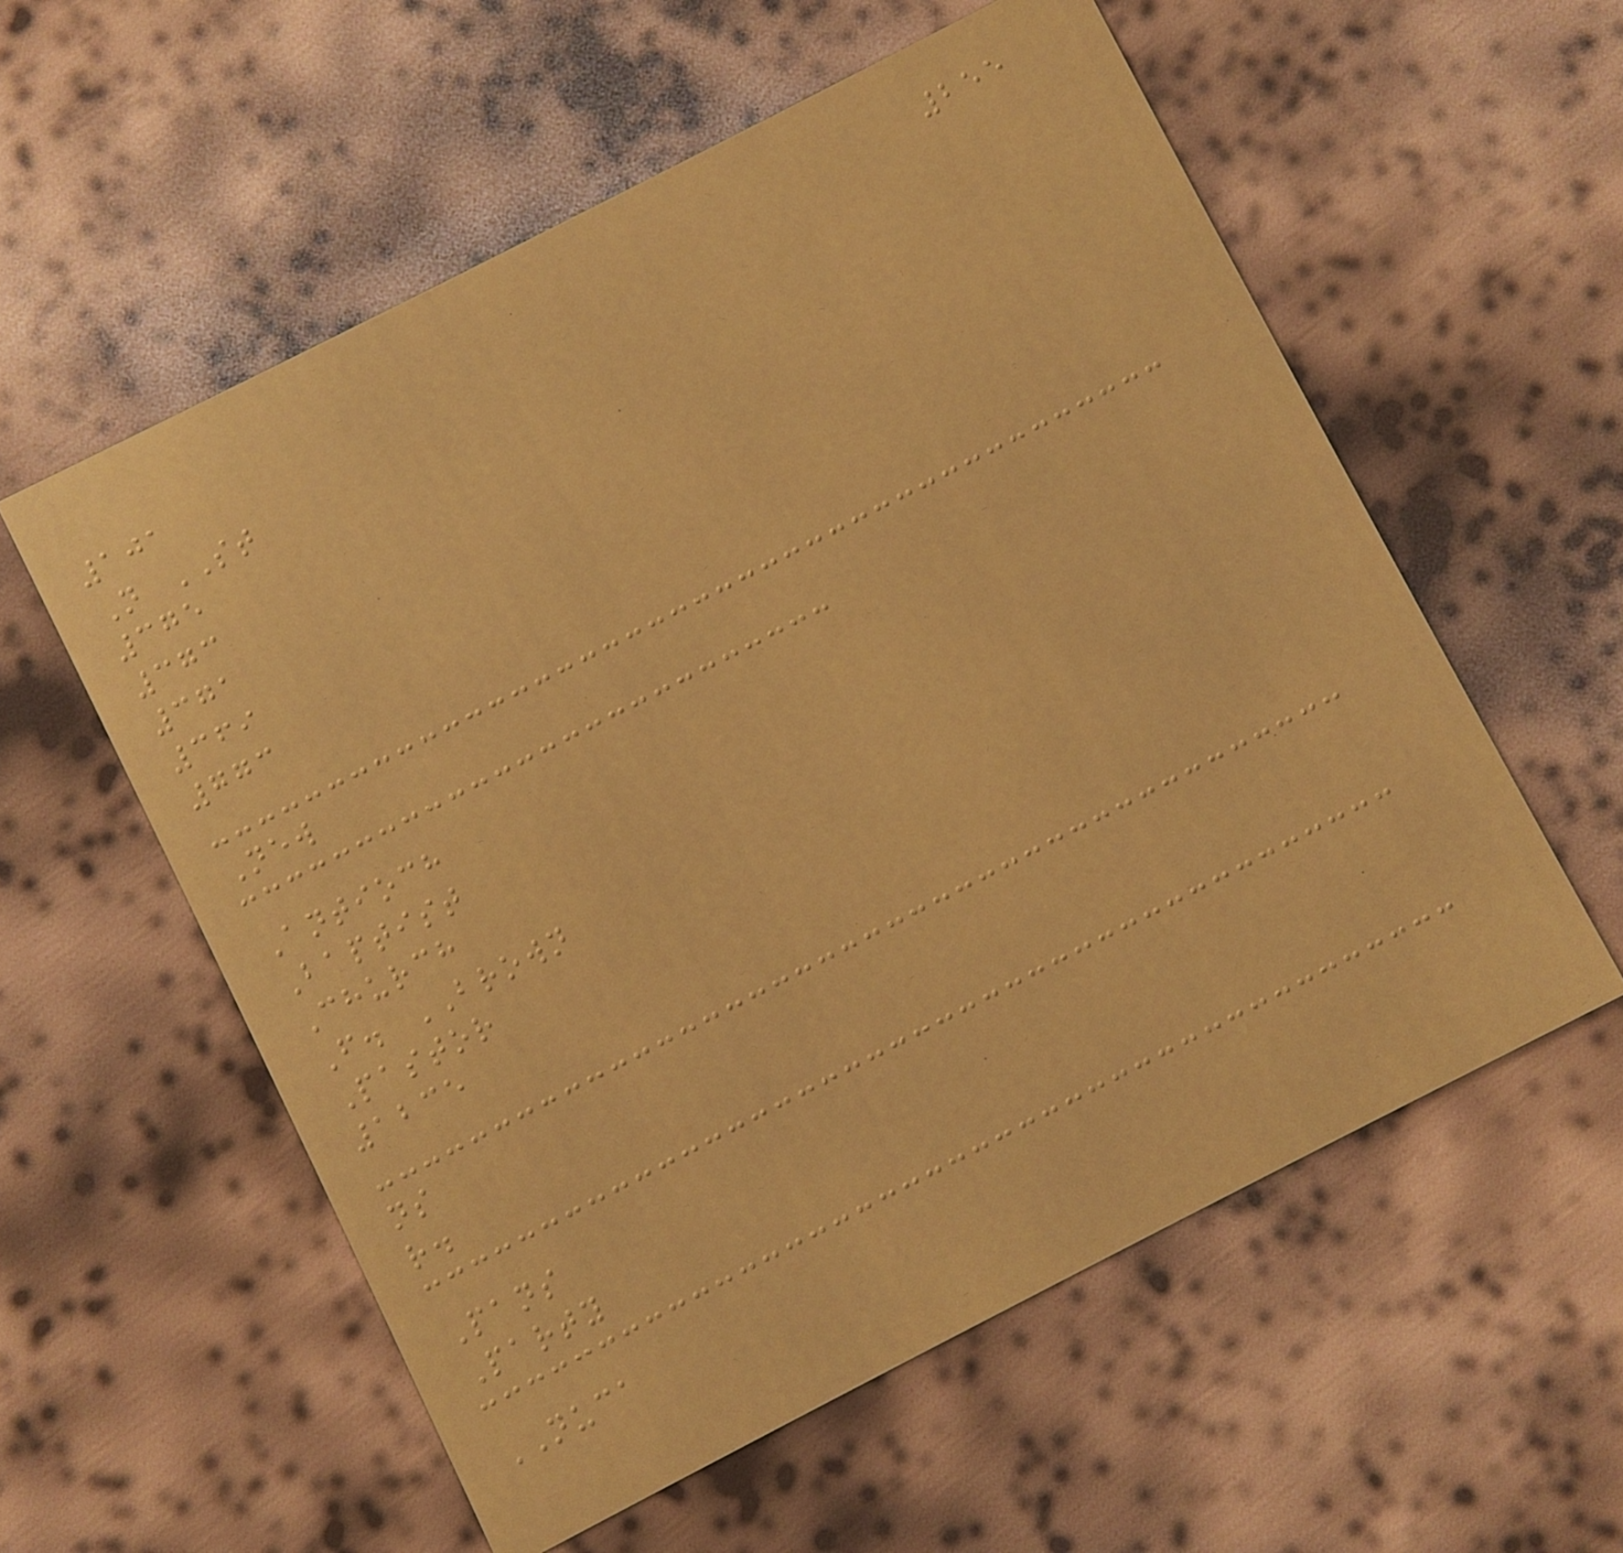255
101
N ST
375
373
371
369
773
New
Antioch
Baptist
Church
F. BROWN
Pastor
1235
ns
r.
Pans
Party
NUCA
